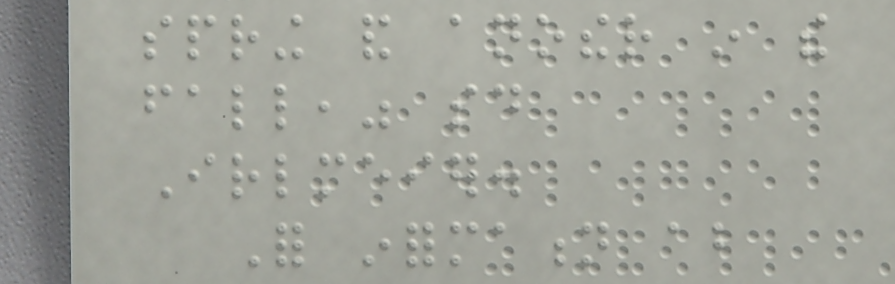spring and another in the
fall," said
Irlmeier.
For information about
